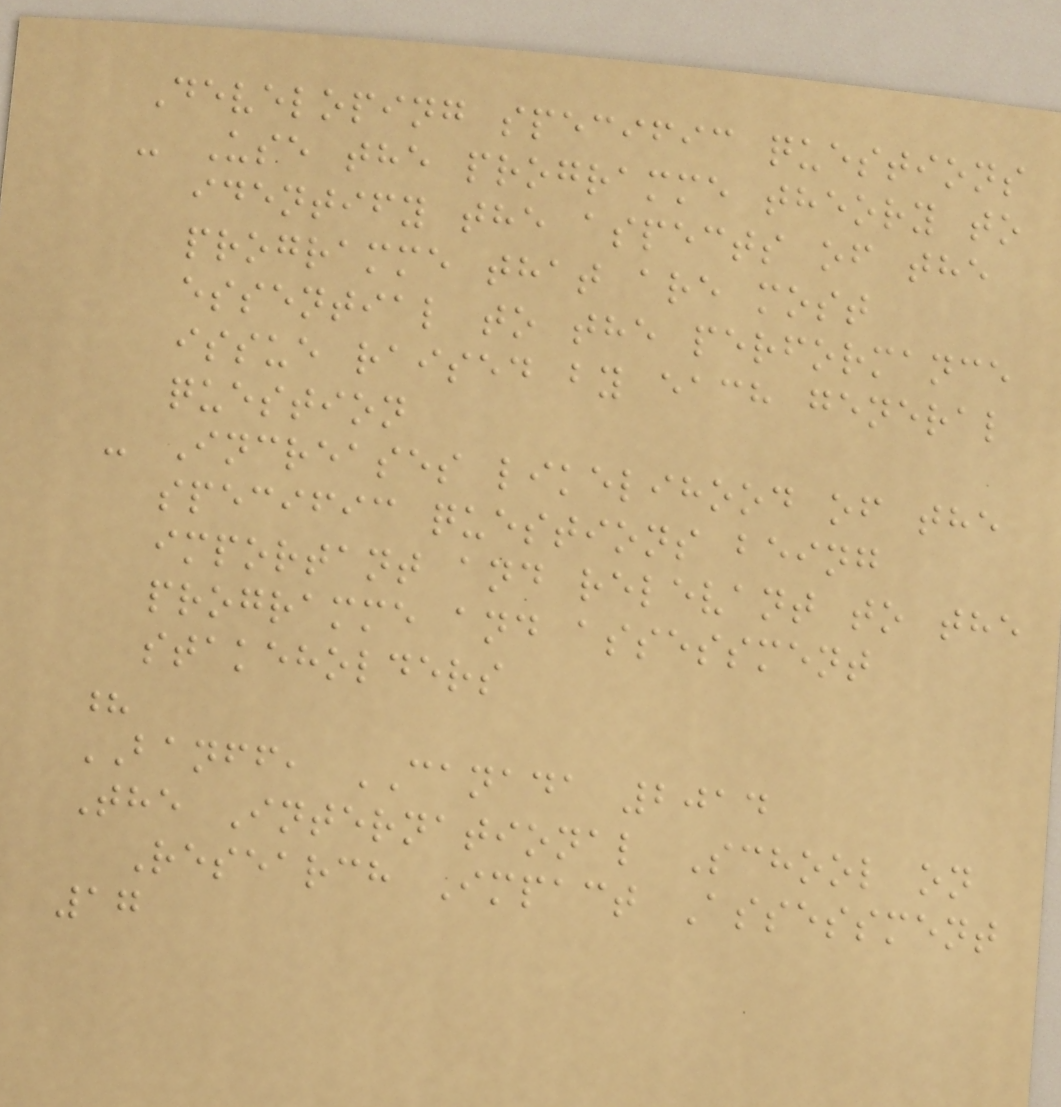Developing specific questions
- Use the programme theory to
identify the aspects of the
programme that are most
essential to the performance
issue raised by each general
question
- Increases likelihood of the
specific questions being
important and relevant to the
programme and assessment
stakeholders
?
BANFF, CANADA 2014
The International School on
Research Impact Assessment
17
